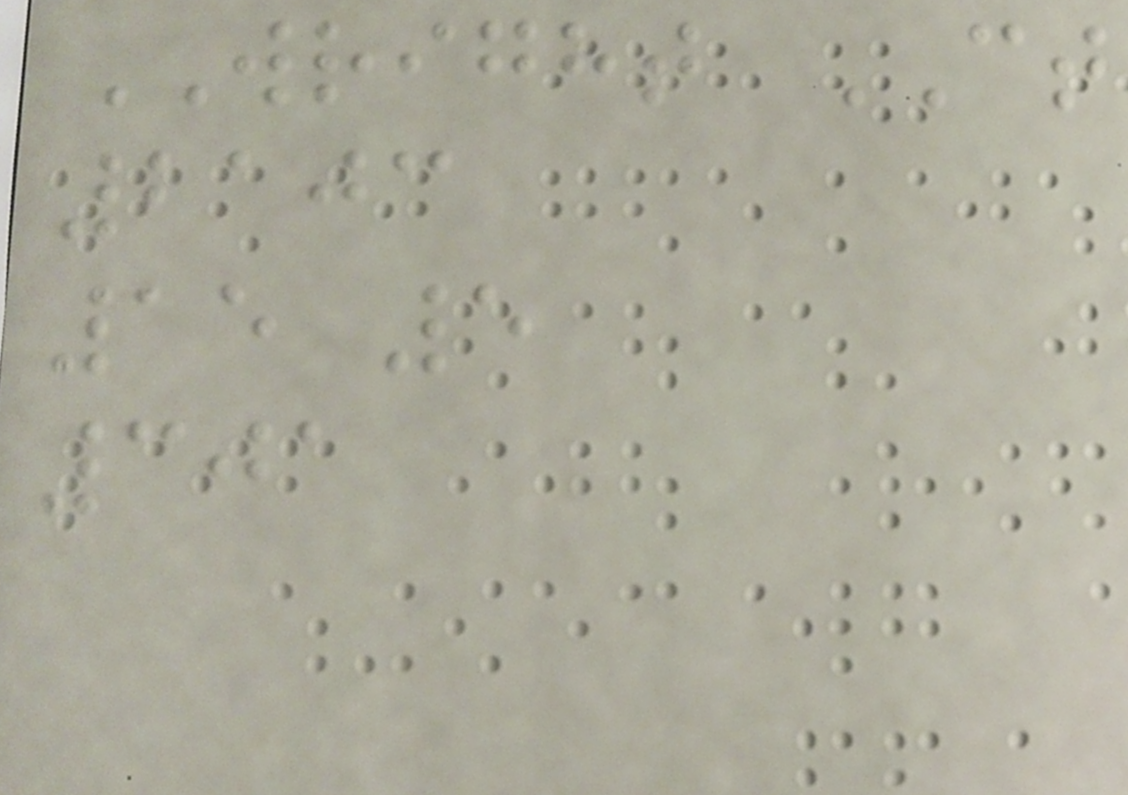WRIGHT CT
2103
15 5
301
